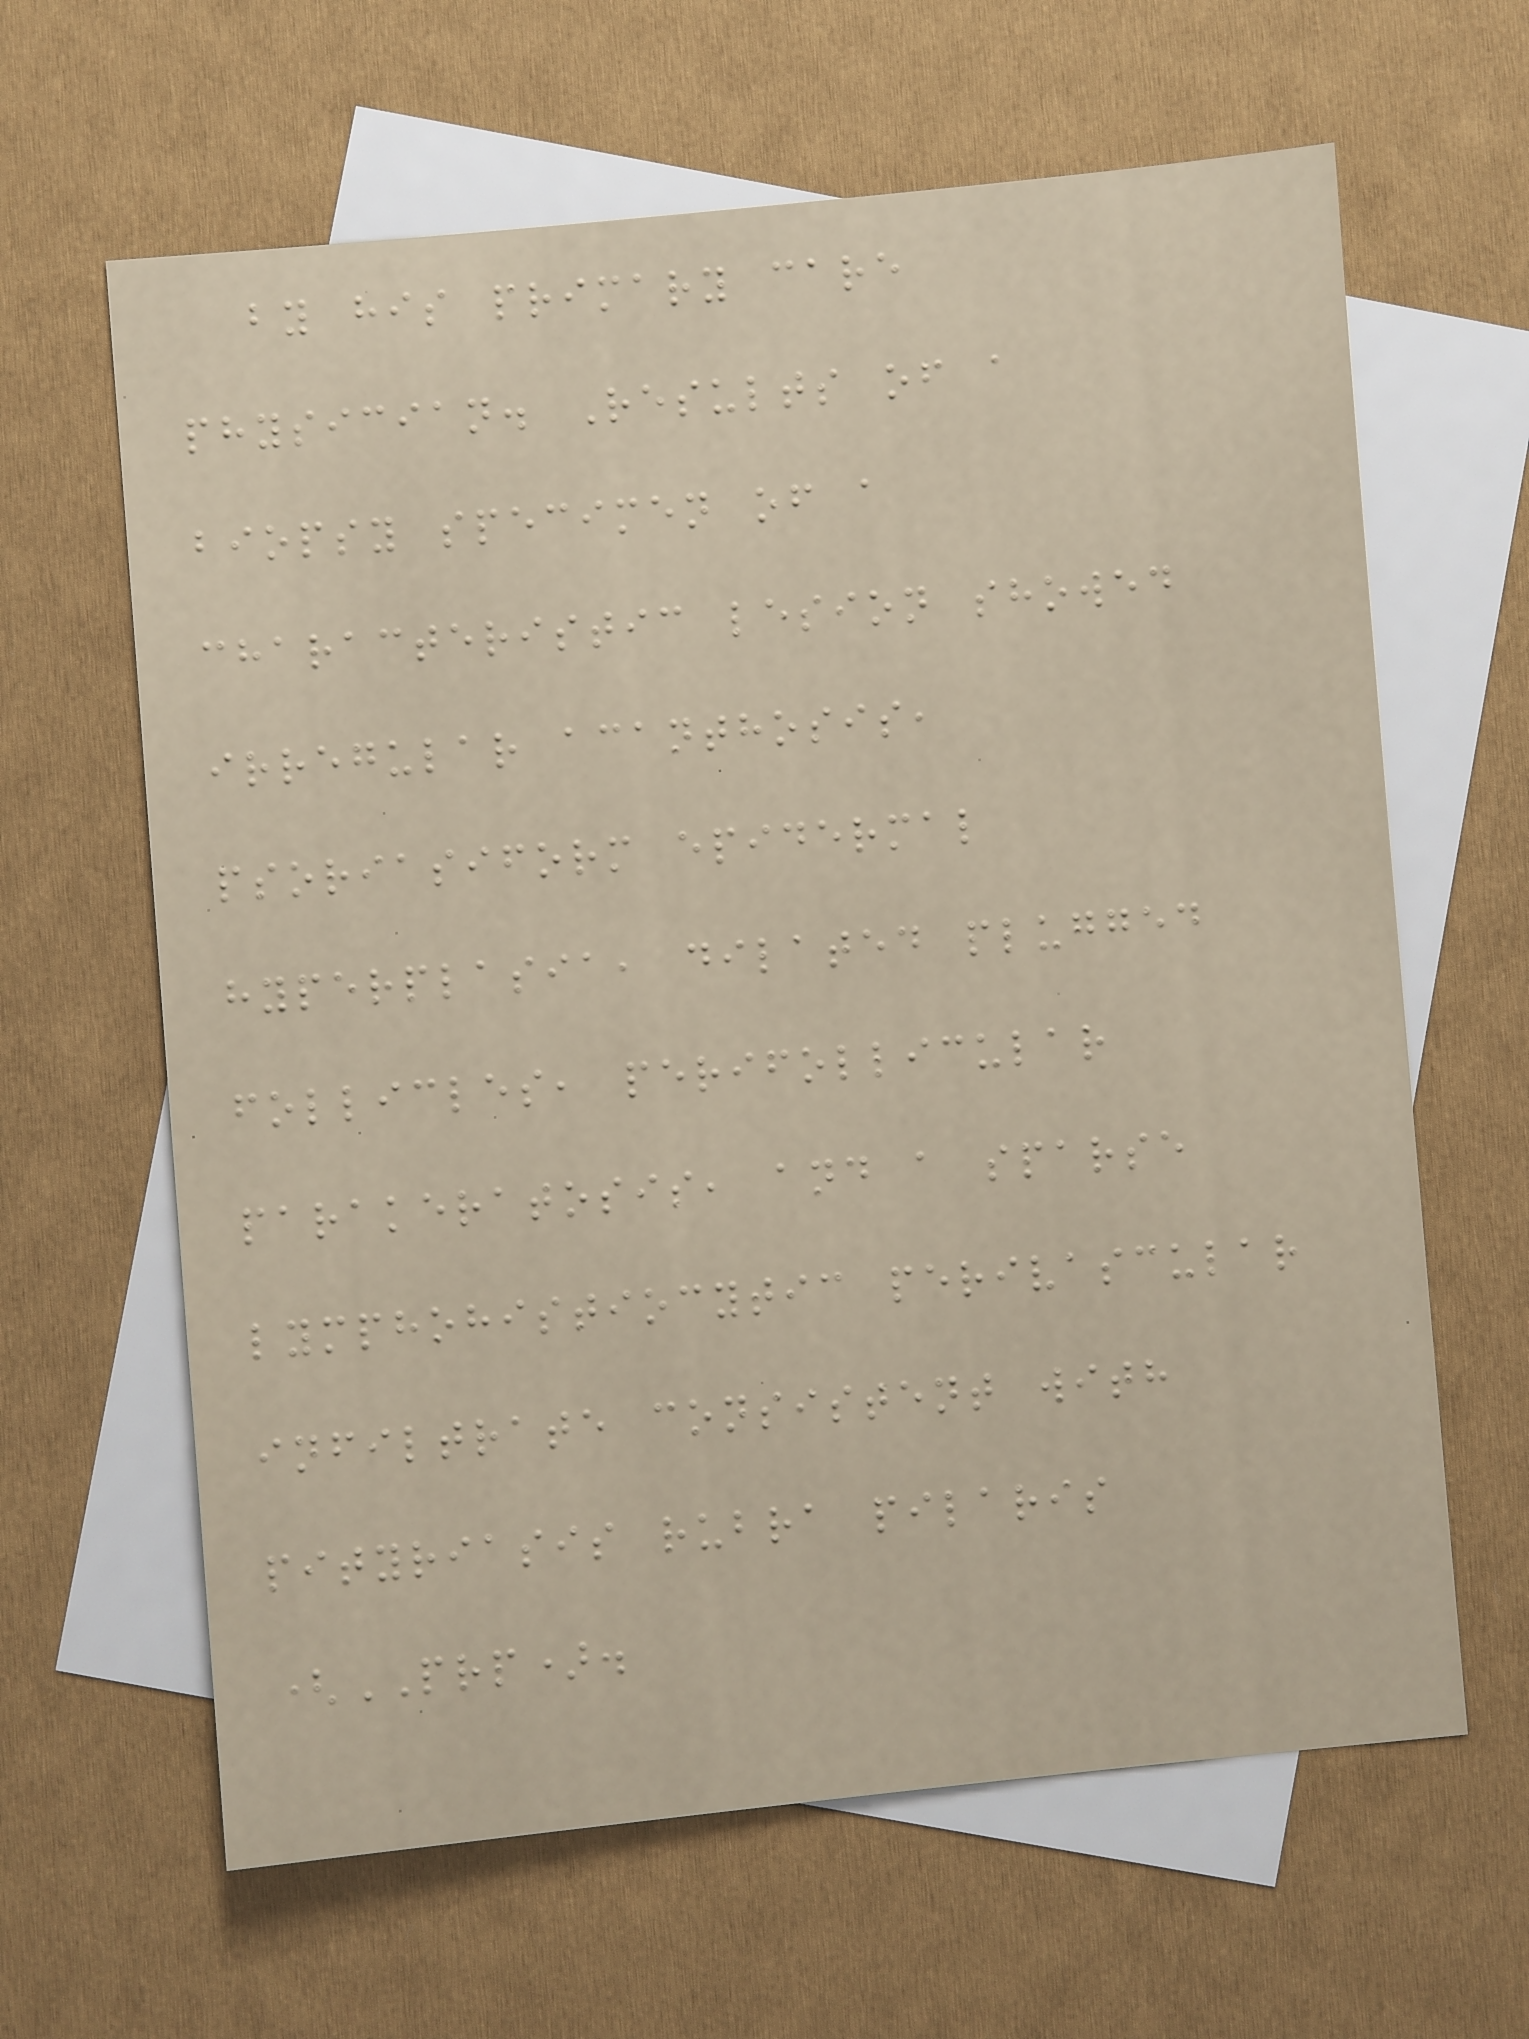by his primary care
physician. Results of a
biopsy specimen of a
characteristic lesion showed
irregular acanthosis,
psoriasiform epidermal
hyperplasia, dilated plugged
follicles, perifollicular
parakeratosis, and a sparse
lymphohistiocytic perivascular
infiltrate consistent with
pityriasis rubra pilaris
(PRP).
